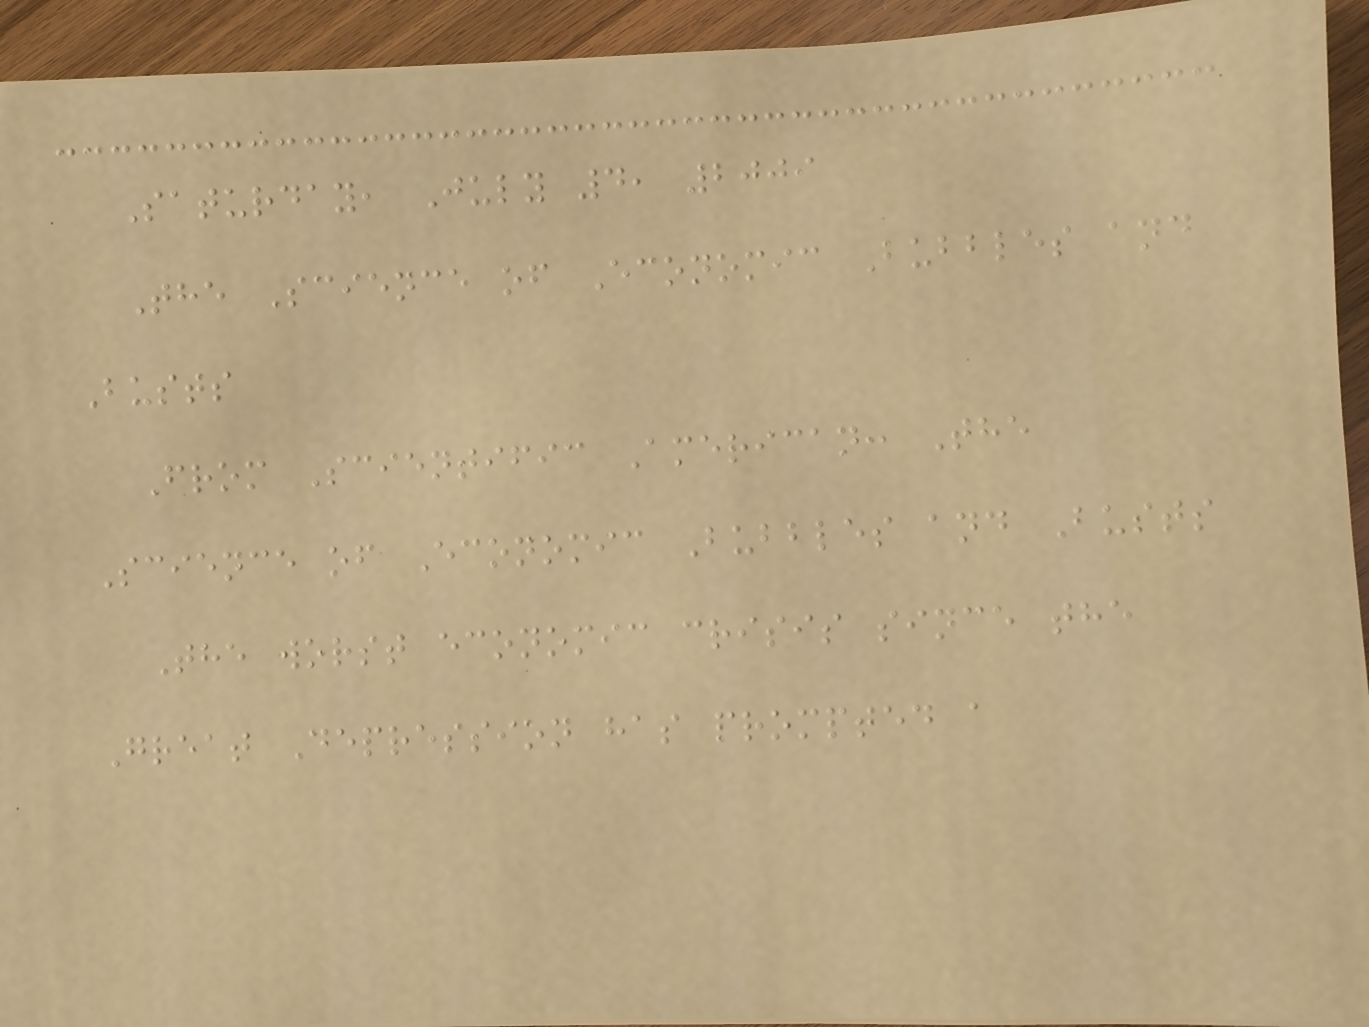Saturday, July 4, 2009
The Science of Economic Bubbles and
Busts
From Scientific American: The
Science of Economic Bubbles and Busts
The worst economic crisis since the
Great Depression has prompted a
